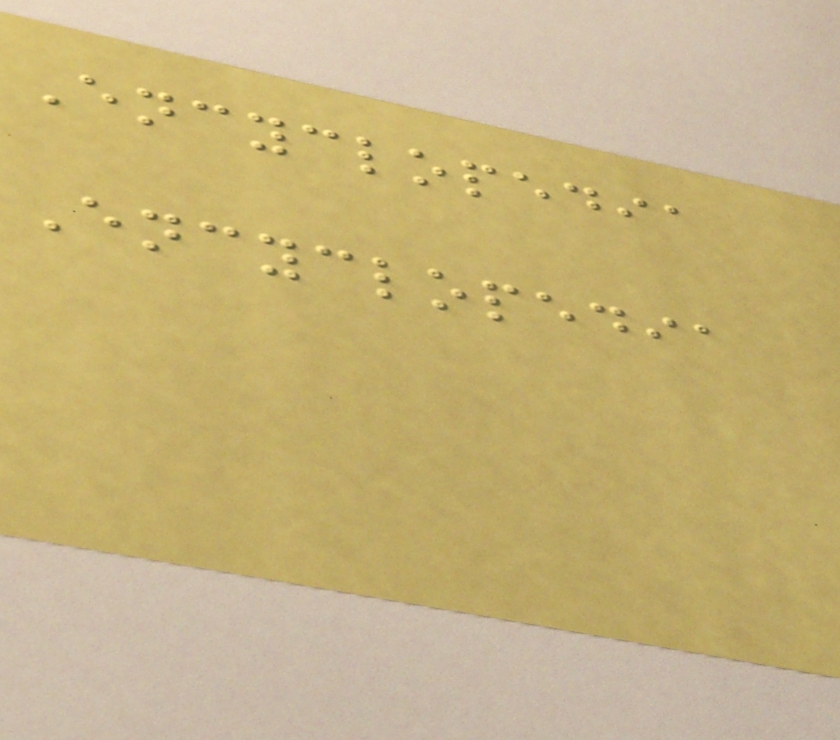Encyclopedia
Encyclopedia
